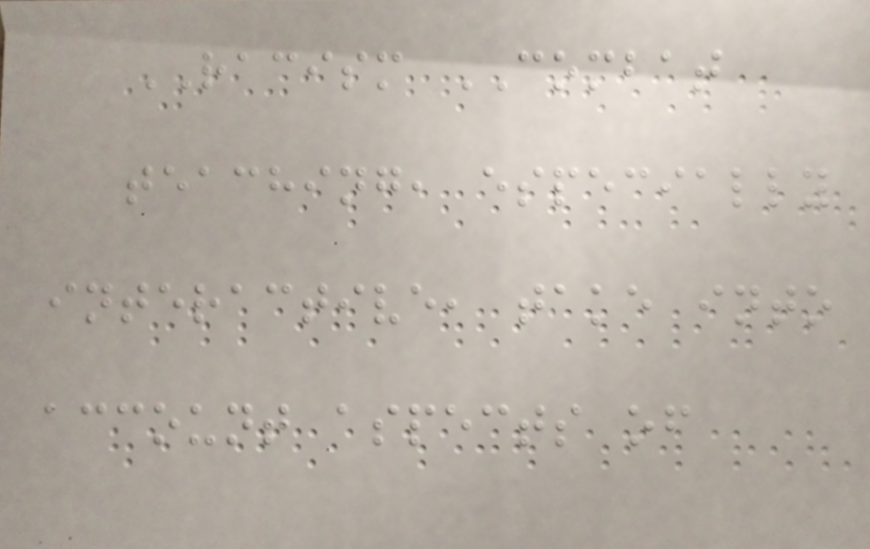RACISM COMBAT
teaching, especially
interactive, take into
account aspects of
